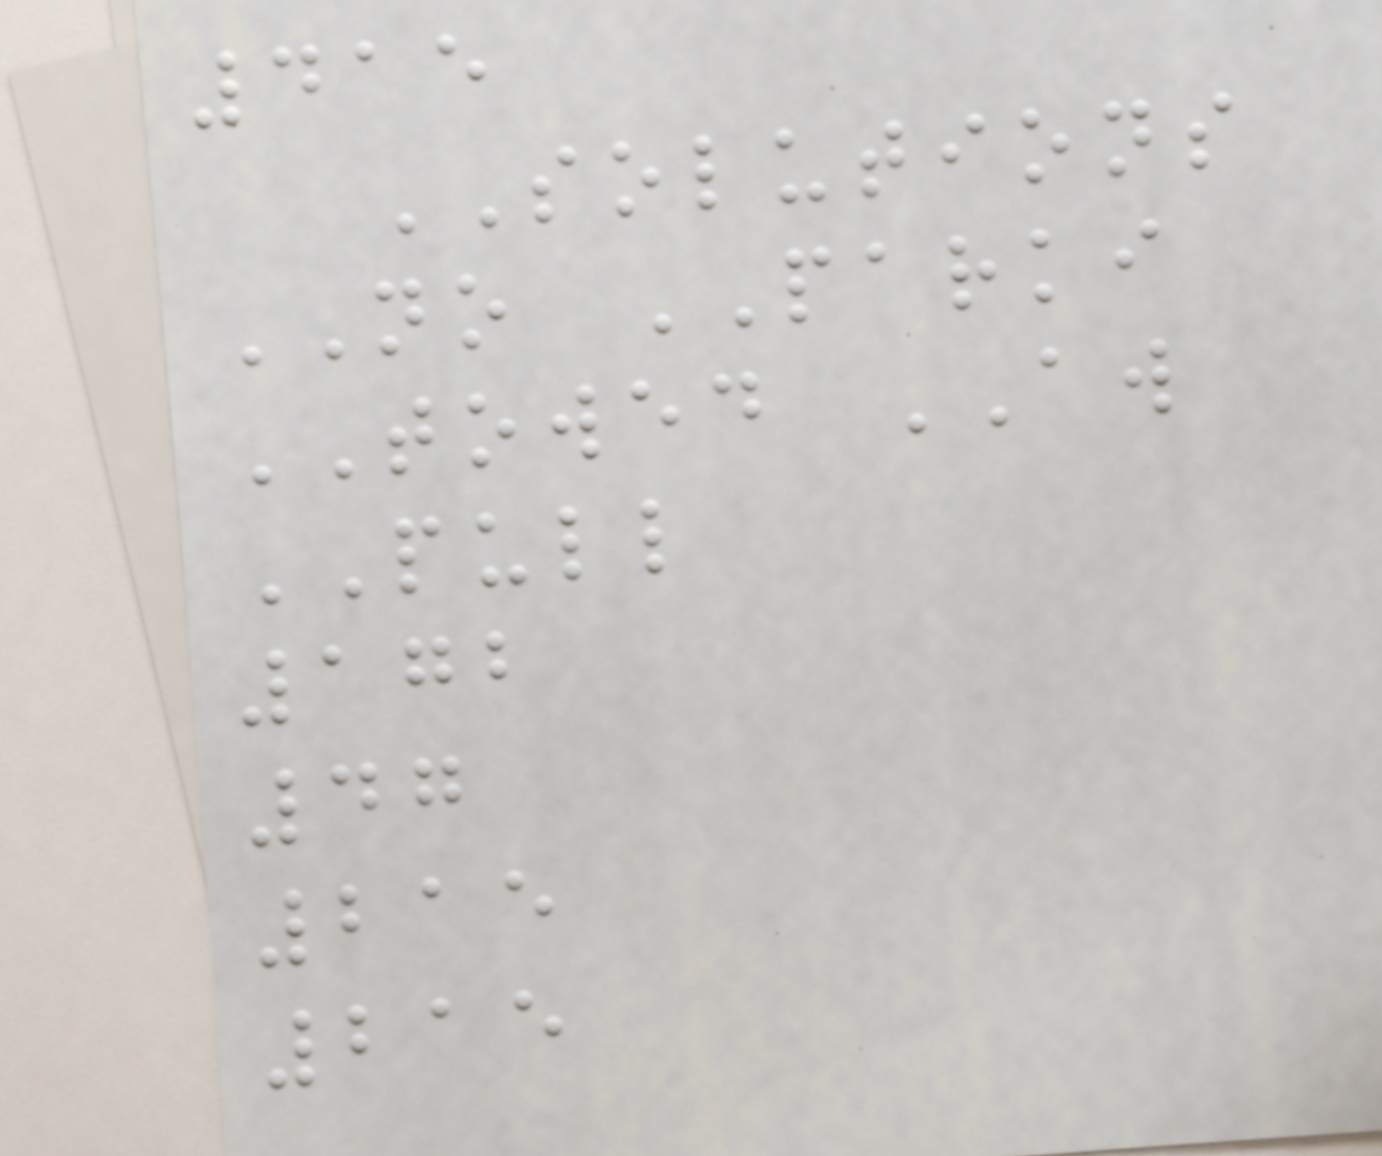415
SOLUTIONS
NO PARKI
TOWED AW
PULL
172
47
215
215
